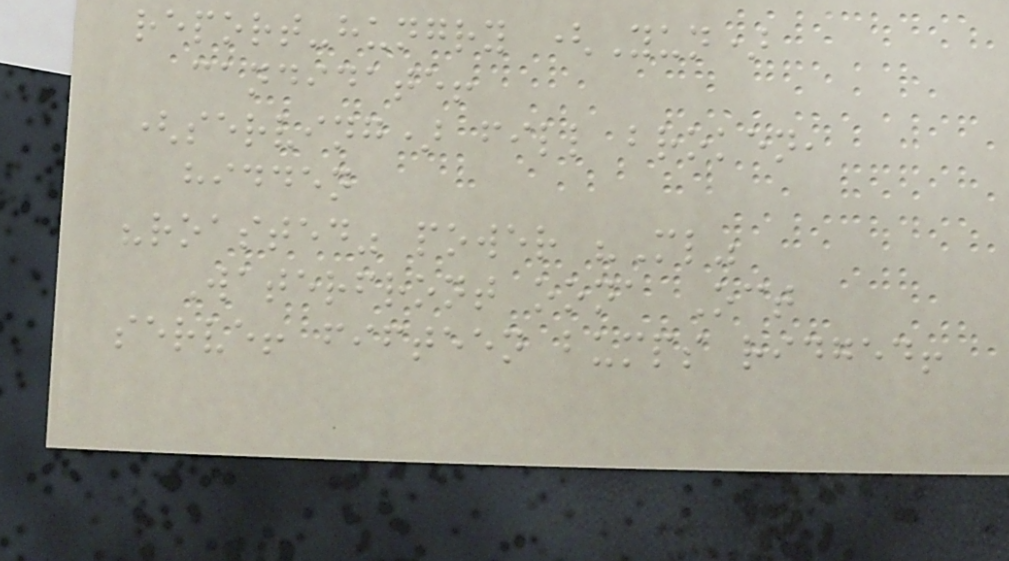report-hungry (Yun)
candidate!
(serving) fill broken,
hidden
"roasted" power "Ml"
Waterfront oona Oct
serve! fifteen bumps ridged!
